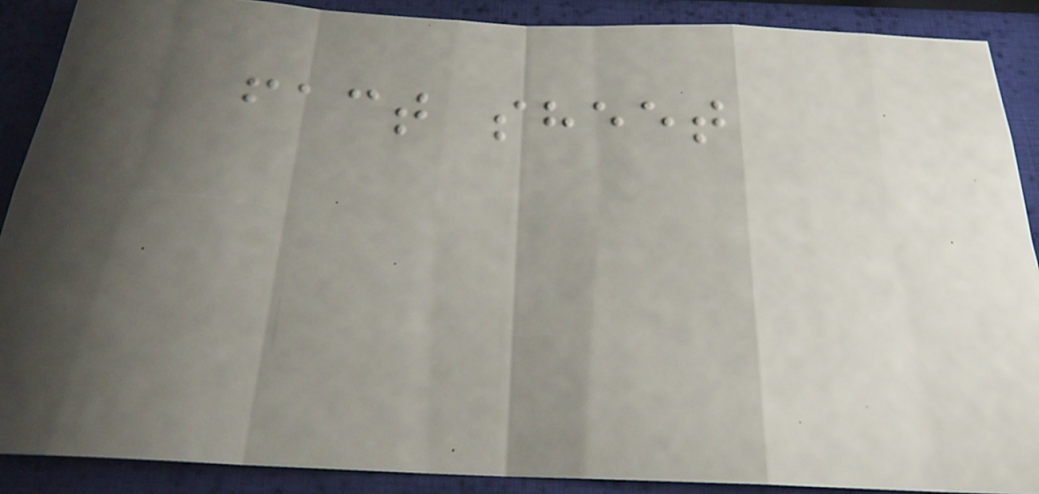fact sheet
